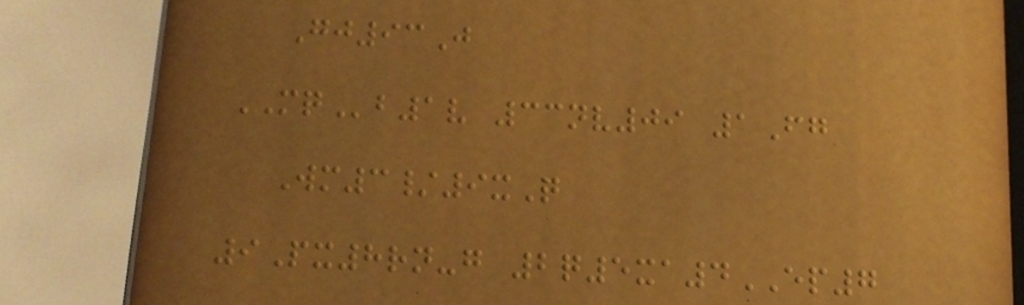Gj93J
MQb1v 33nv09 1Fg
Wm3/9xQ
9Px8rn-g 2q5xa4EP7
